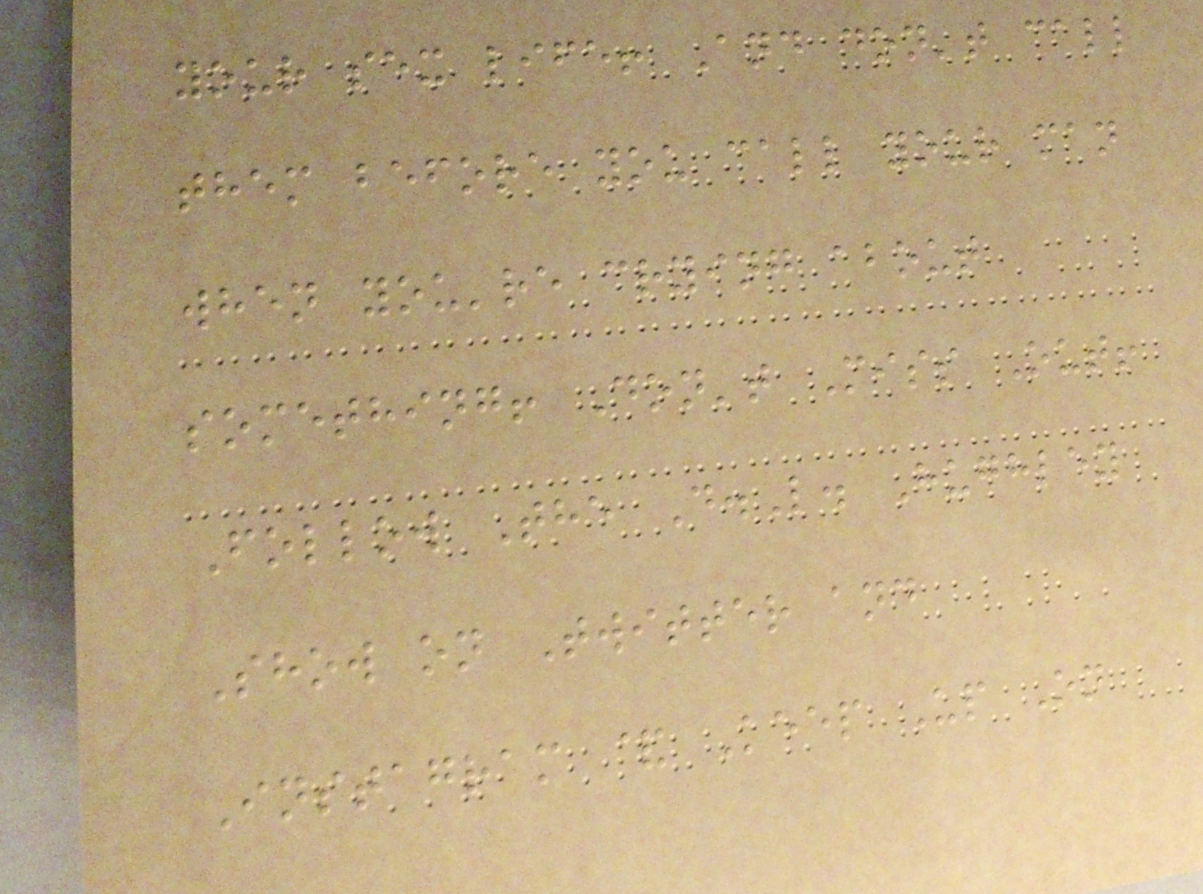your sex life! And don't call
them before you call your man
when you're crying about
something! Don't Miss Out!
Follow The D.L. Hughley
Show on Twitter and
Instagram & Keep Up On
